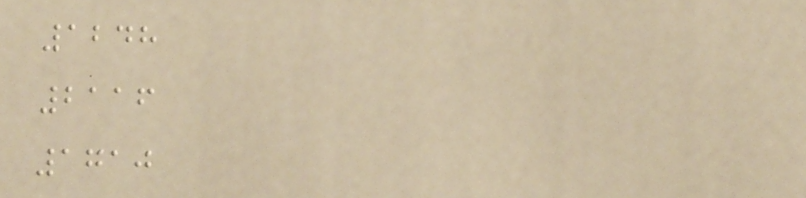1248
2116
1710
